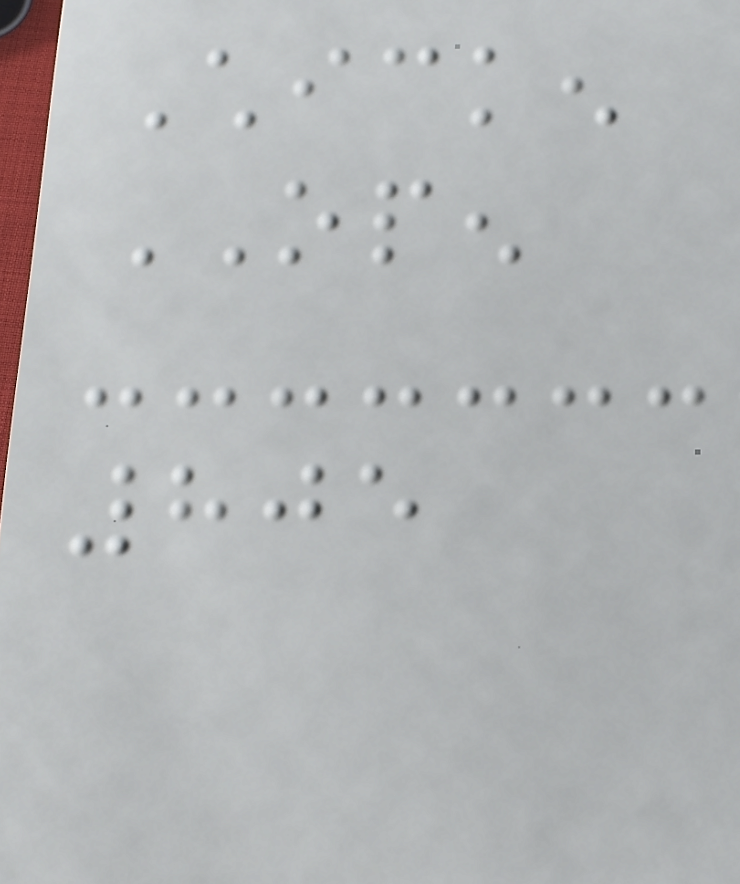Chicken
OPEN
805
